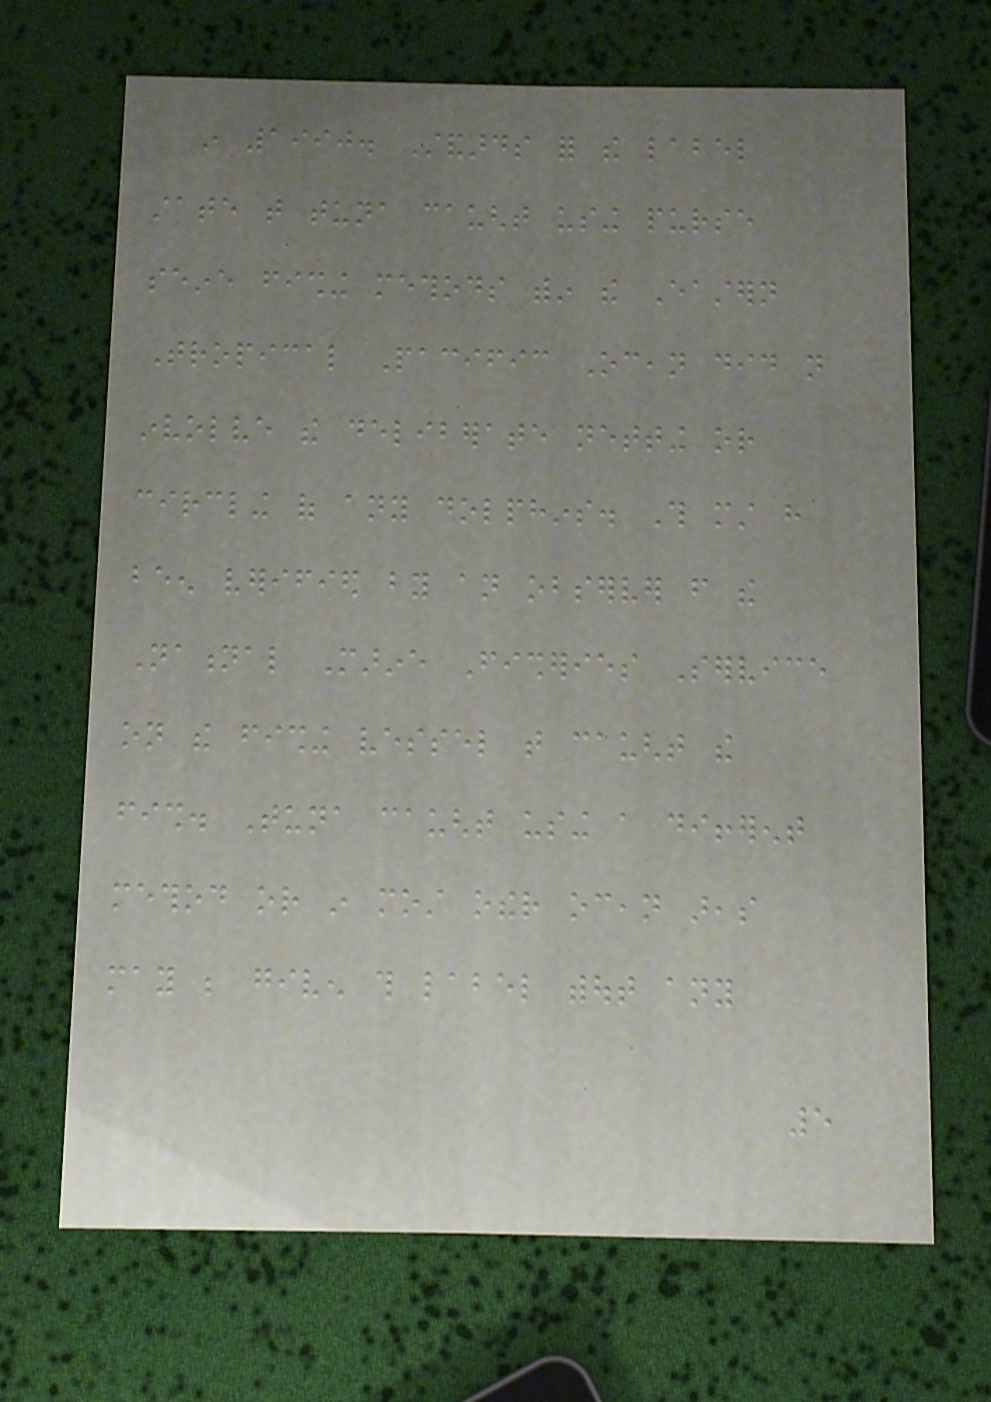in 1990. Standards for the label
state that tuna caught using purse
seine fishing methods within the Eastern
Tropical Pacific Ocean did not
involve the deliberate netting or
circling of any dolphins. This must have
been verified by an observer from the
National Marine Fisheries Service
on the fishing vessel that caught the
fish. Tuna caught using a different
method or in most other ocean areas
may be given this label without any
5
